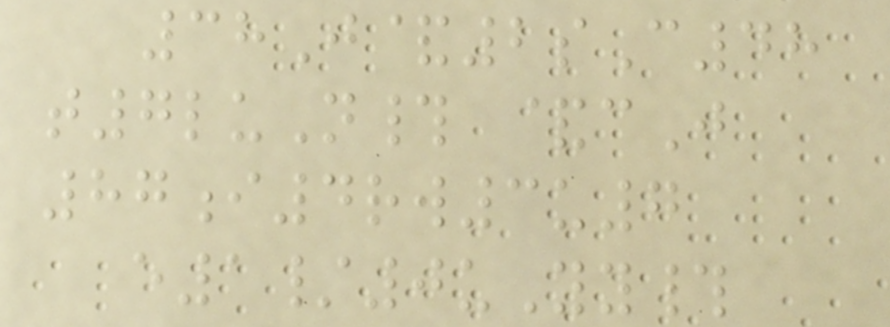38J&2sC48
t7luN# &cJ
87i4rw3u7
e1/0uYy#
